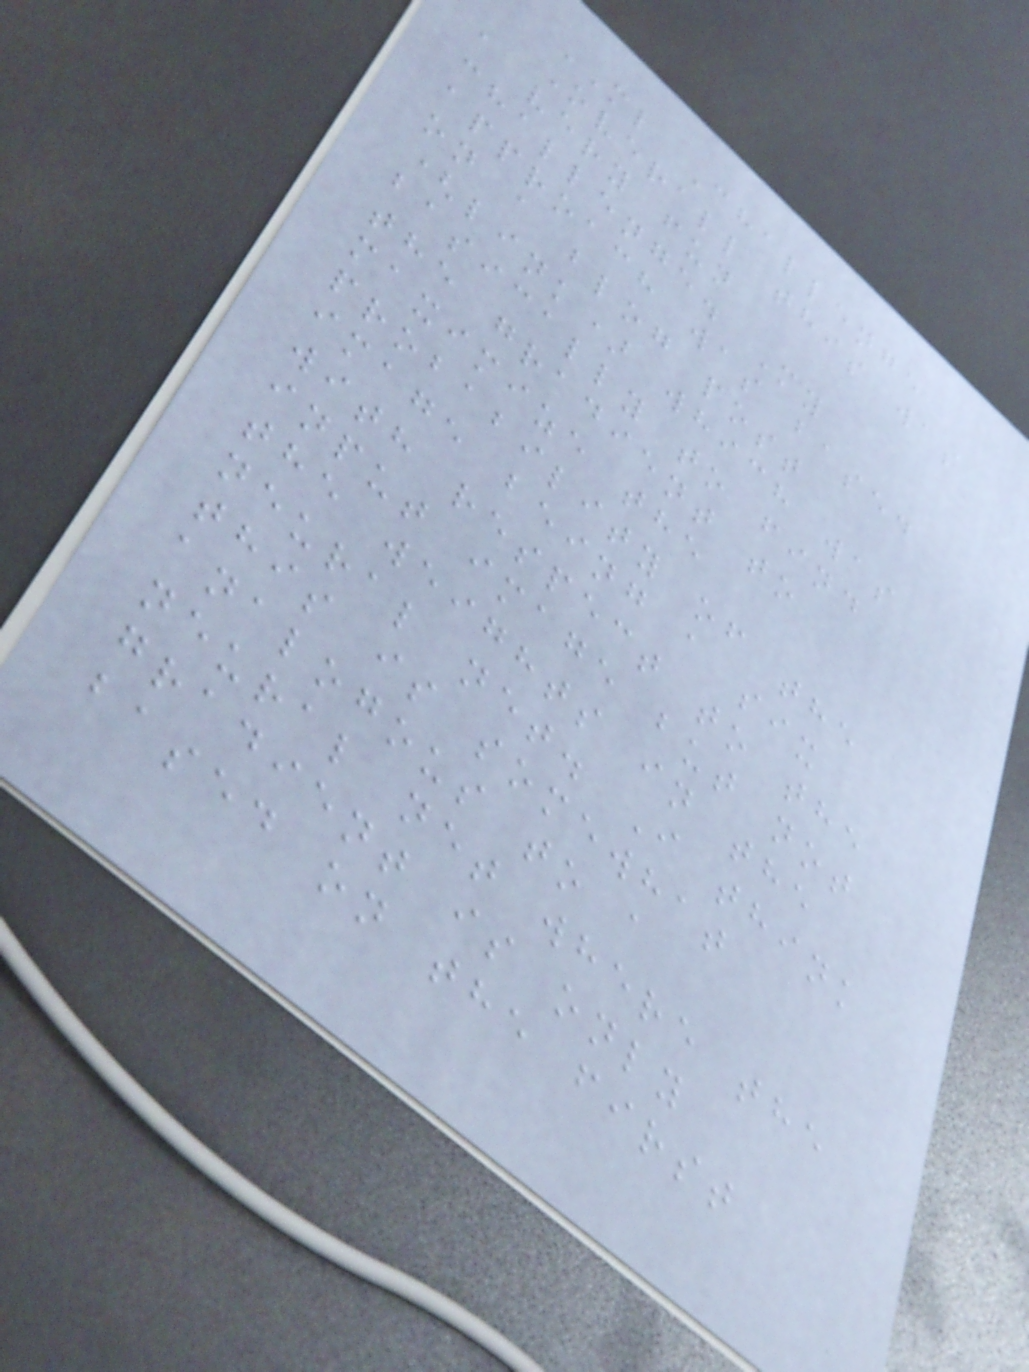ML Challenge
Overall this was
a very fun
challenge. My
approach was based
on a blog post
(link) which was
basically to find
the gradient to
maximize the
probability of the
image being a six
with respect to the
input image but not
the weights in the
neural net. I think
this is somewhat
analogous to a
neural net where the
gradient is only
based on the first
